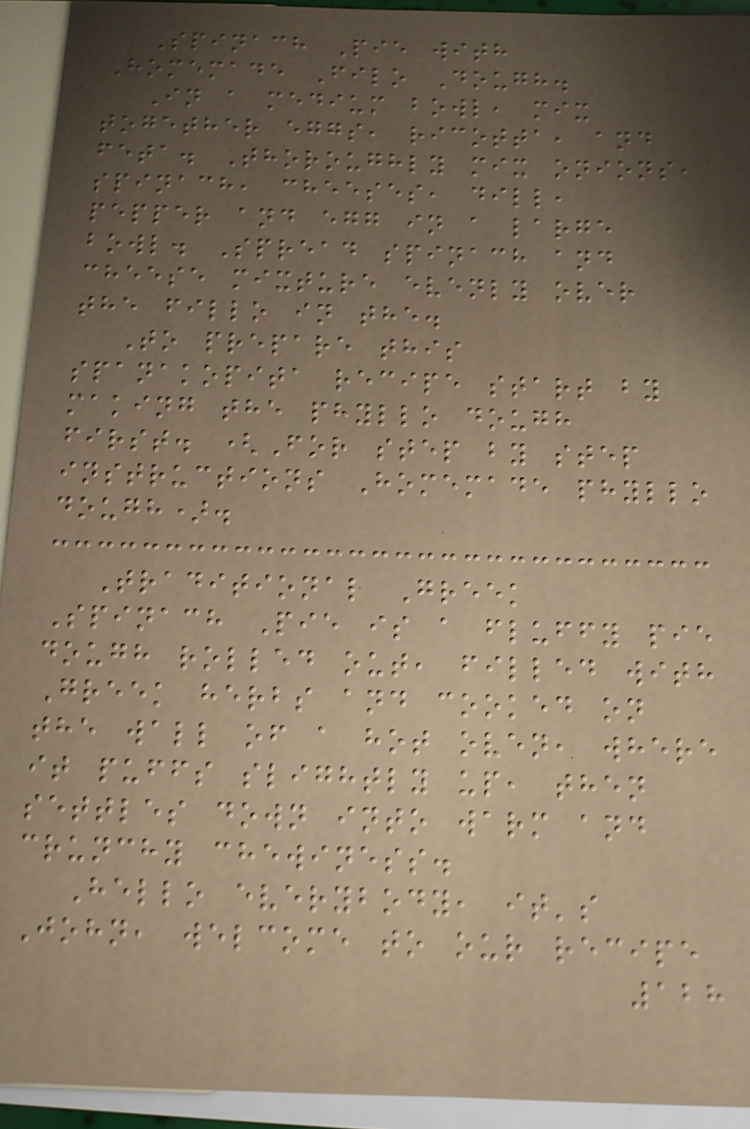Spinach Pie with
Homemade Filo Dough.
In a medium bowl, mix
together eggs, ricotta, and
feta. Thoroughly mix onions,
spinach, cheeses, dill,
pepper and egg in a large
bowl. Spread spinach and
cheese mixture evenly over
the fillo in the.
To prepare this
spanakopita recipe start by
making the phyllo dough
first. (For step by step
instructions Homemade phyllo
dough).
Traditional Greek
Spinach Pie is a fluffy pie
dough rolled out, filled with
Greek herbs and cooked on
the wall of a hot oven, where
it puffs slightly up, then
settles down into warm and
crunchy chewiness.
Hello everybody, it's
John, welcome to our recipe
128
